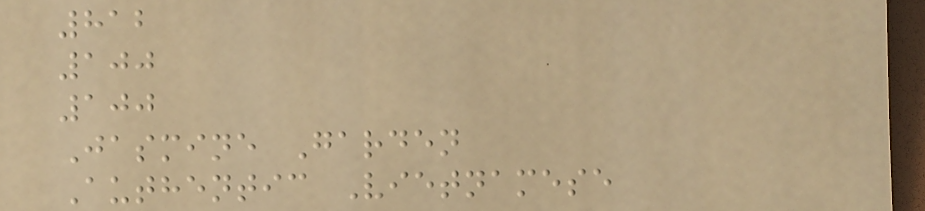812
100
100
Jasmine Garden
Authentic Vietnamese
